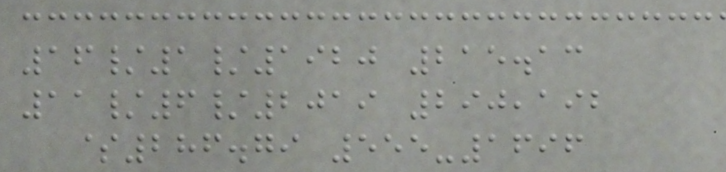16/1/1920 215.13
11/6/2019 290,192
$286.79 555-1696
